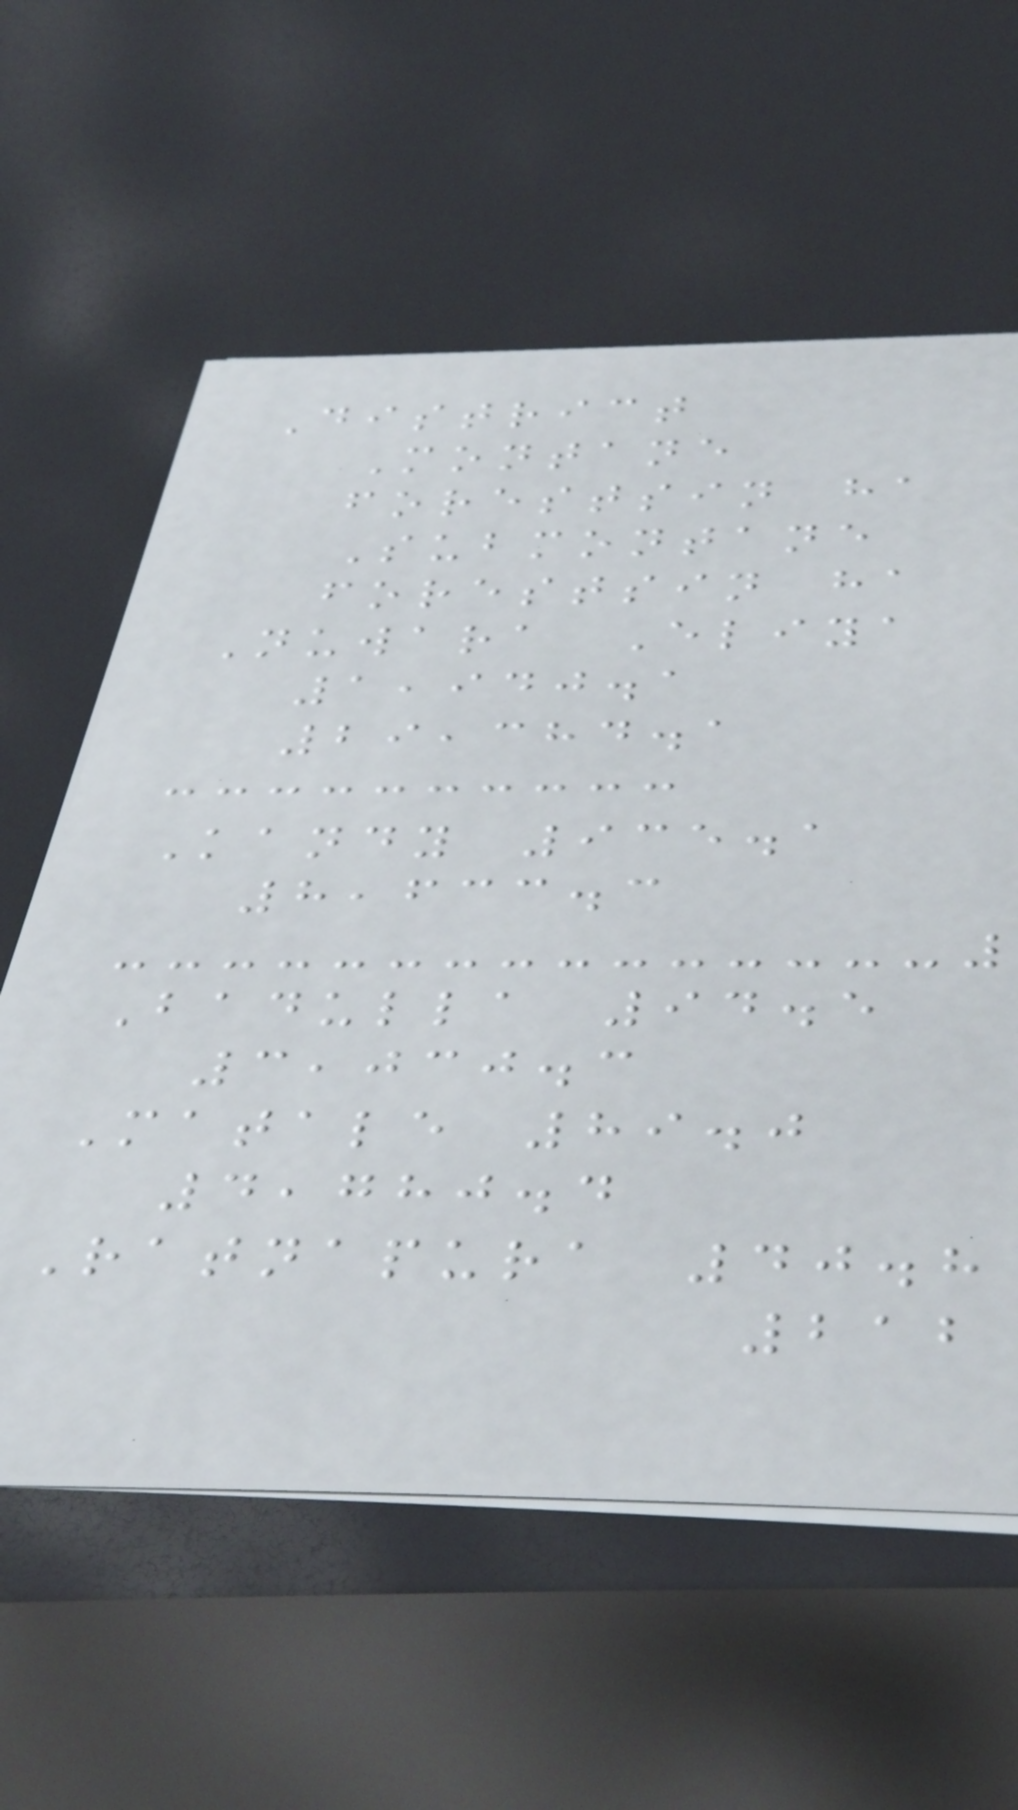District
Montane
forestsin ha
Submontane
forestsin ha
Nuwara Eliya
1,940.1
29,384.1
Kandy 935.1
8,633.3
Badulla 94.5
3,030.3
Matale 89.0
4,780.4
Ratnapura 40.8
212
